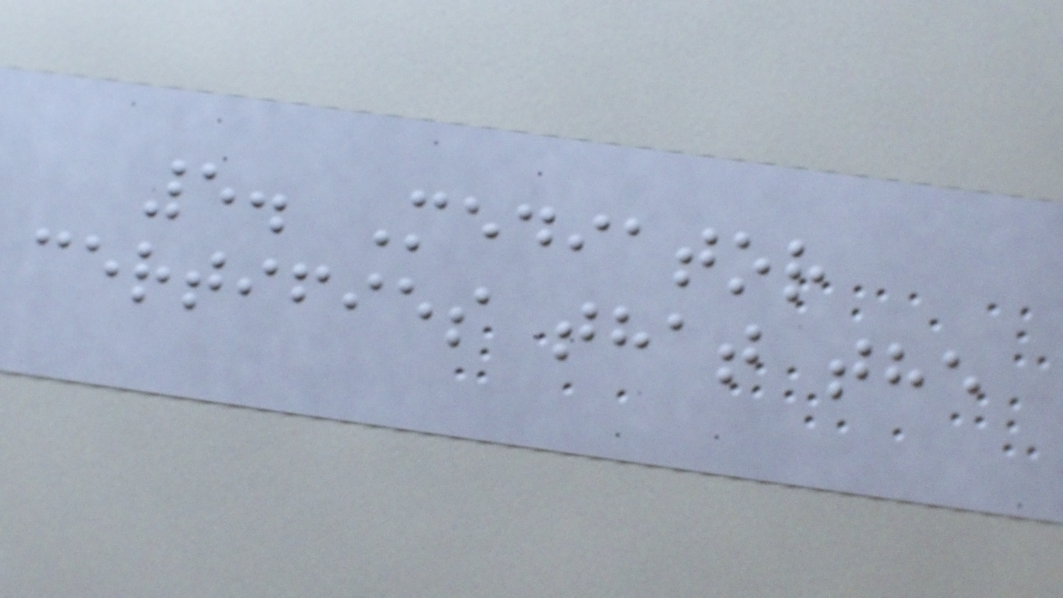5. Mediator
certifies that the
